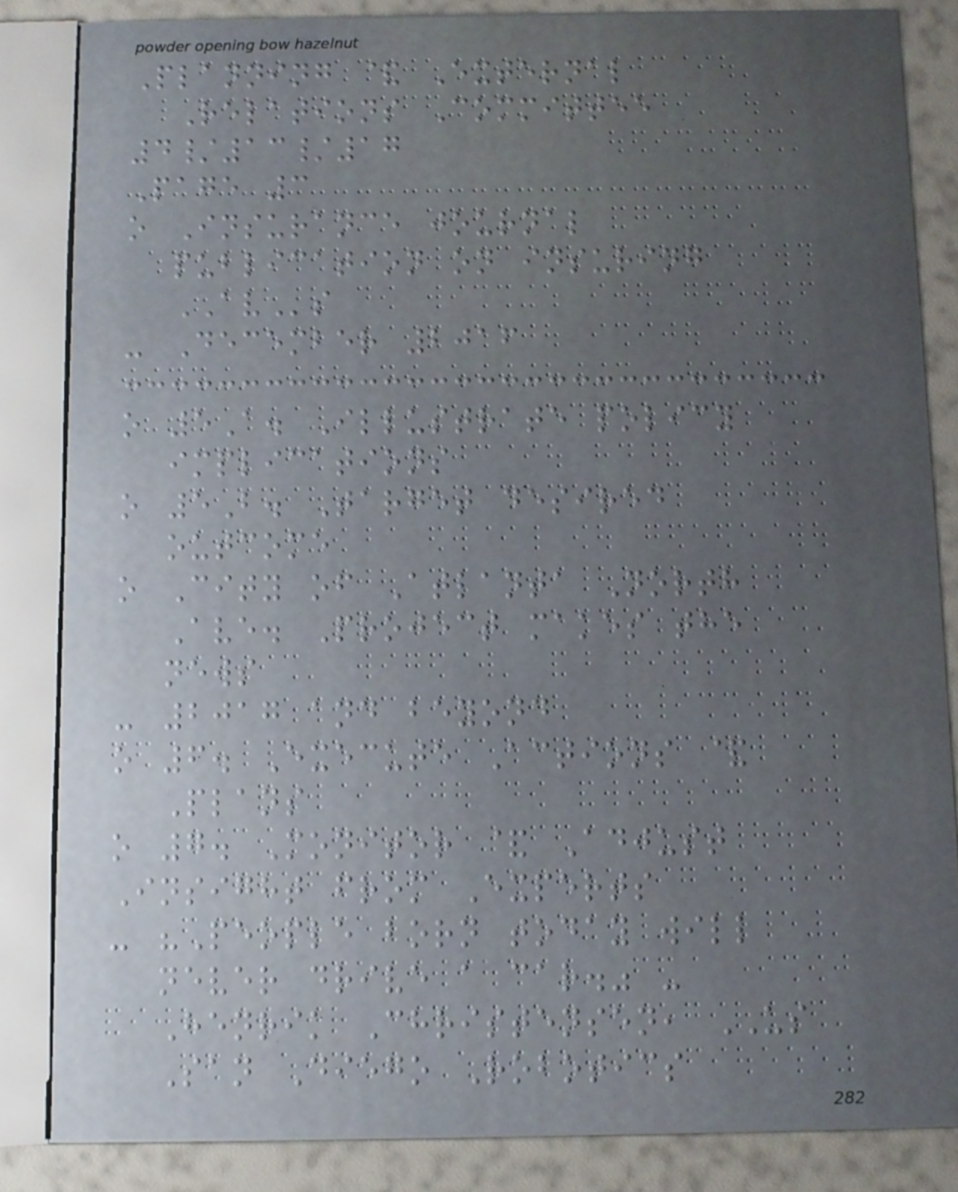Planning & External
Relations Committee
4/13/17
Page 3
o Insurance journal
publication on insuring
AVs
- December 2016
o 5A. Illustrate policy
implications
o 5B. Target desired
outcome
o City of Atlanta North
Ave. Project makes the
news
- 2017 and beyond
o 6. Execute Actions &
Plans
o 7. Monitor & Adjust
Insight from Experts
- "People born today will
never drive a car." -
Henrik Christensen, US
San Diego Robotics
